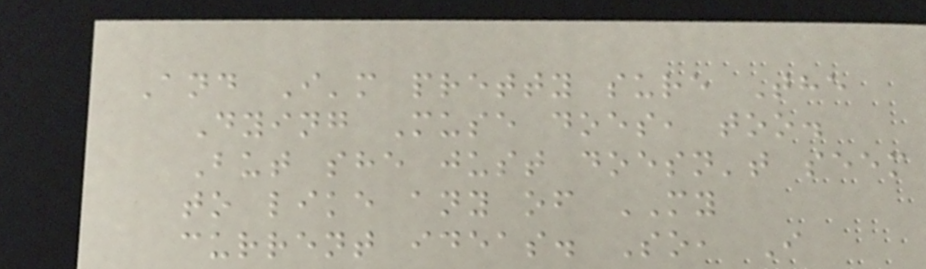And I'm pretty sure The
Dying Muse does, too.
But she just doesn't seem
to like any of MY
current ideas. So, I
